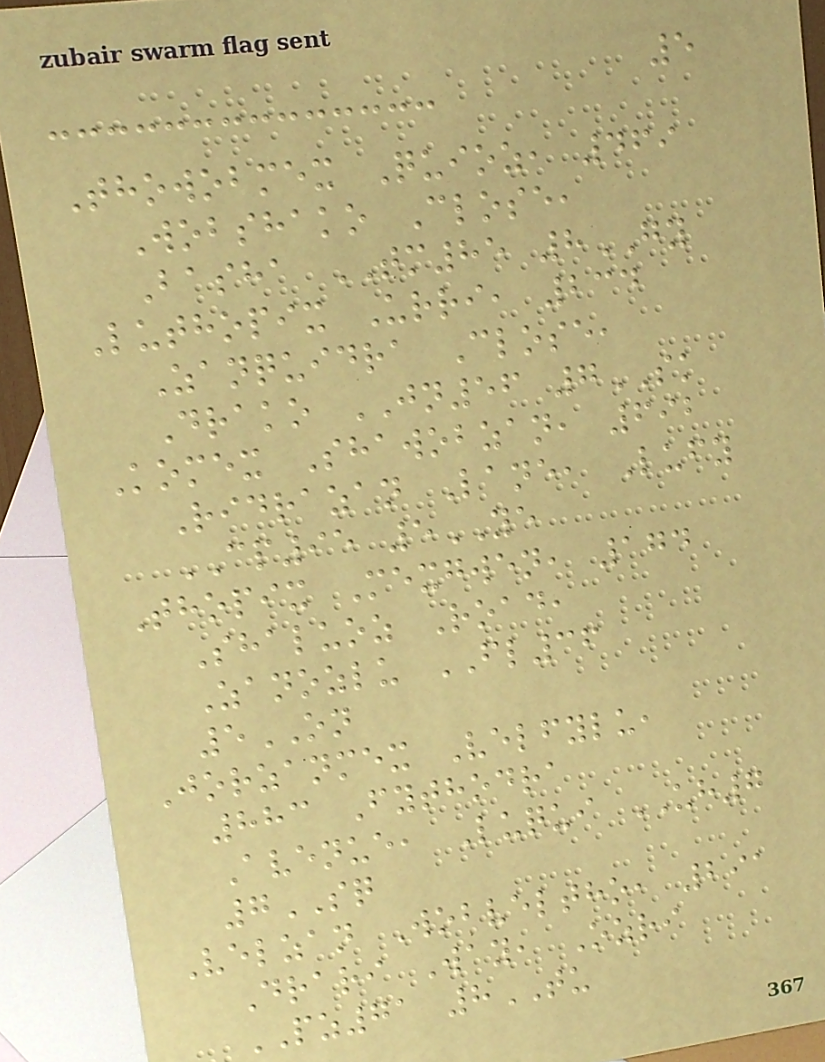5
Thowobmex Quioz, 469
Wobshako Close,
Basha TM85 8GY
Luthopix Urri, 234
Zanquidra Close,
Drako JN56 7SK
Komex Shawobzan, 692
Ridrazan Lane, Lufy
CP95 5YE
Thopix Mexgwen, 174
Shaluoz Road,
Zanozlu FL36
5ON
Jorzanmex Velfylu,
883 Fythodra
Avenue, Luqui UH7
7SQ
Velzan Wobveltho, 291
Drari Way, Ozri
PZ71 8TU
